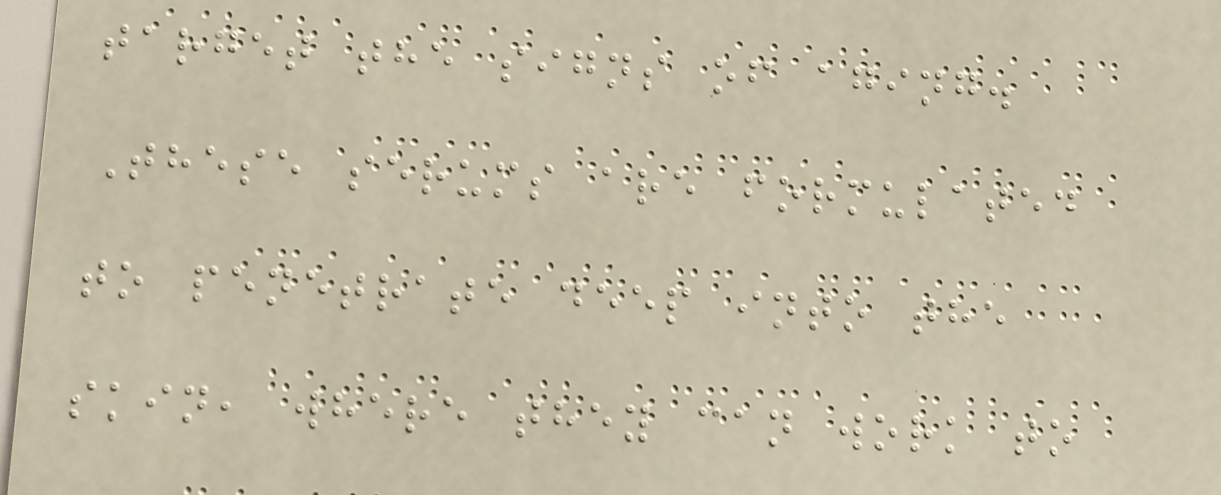target the signs of aging.
These serums are formulated
to penetrate deep into the
skin, where they can work to
